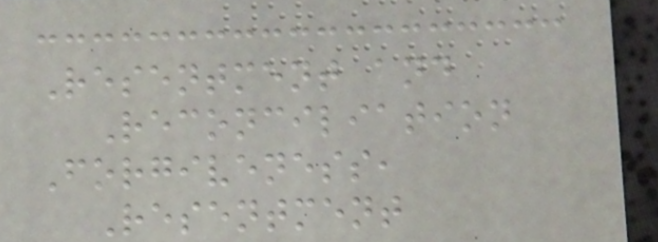Resentment and
Reconciliation
Forgiveness,
Resentment
